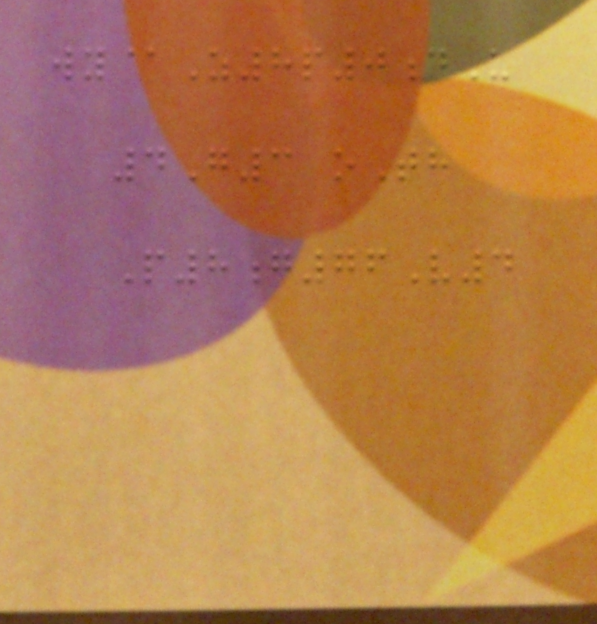wy@Z8p0dU
4G3 oTh
P8g76V4
